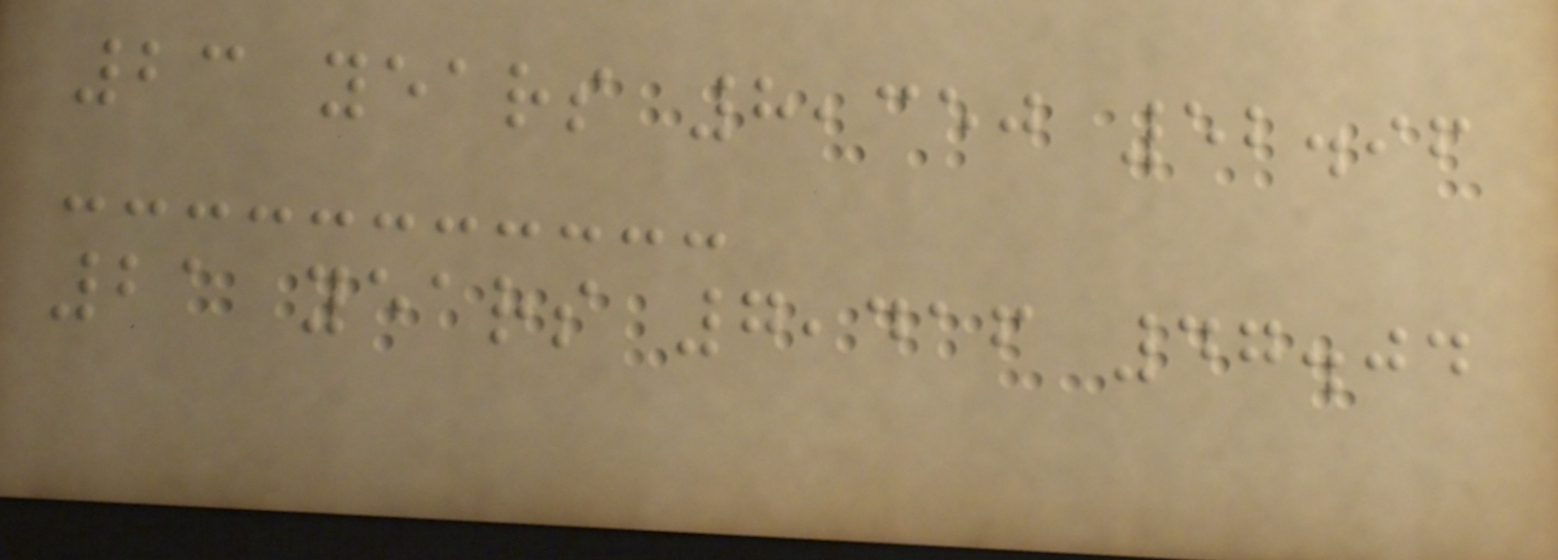23 years 8,350 52.96
21 years 7,416 47.04
